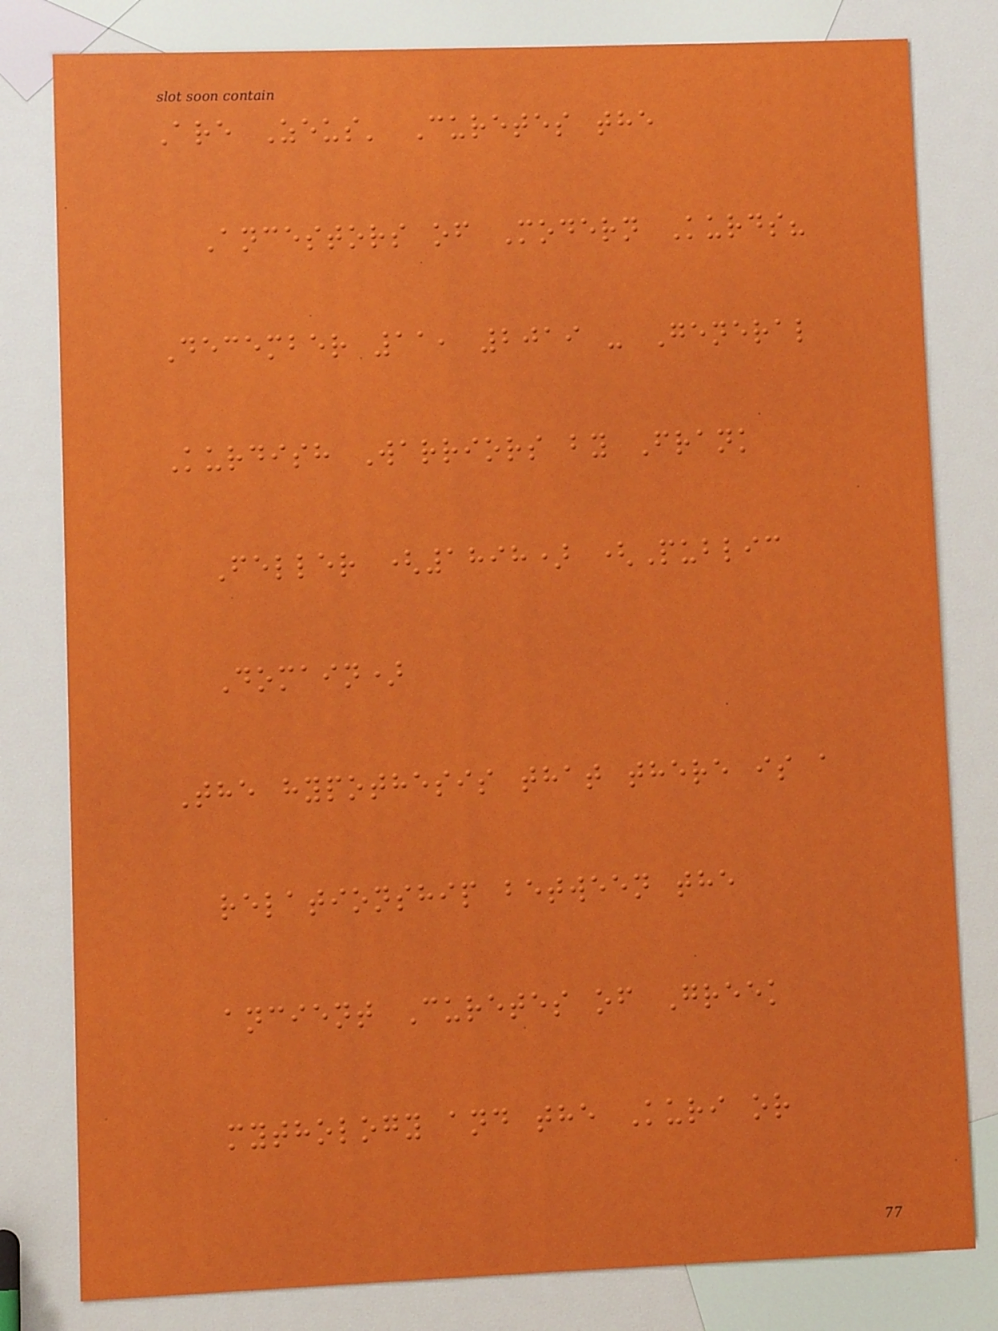Are Zeus' Curetes the
Ancestors of Modern Kurds?
December 11, 2019 - General
Kurdish Warriors by Frank
Feller (1898) (Public
Domain)
The hypothesis that there is a
relationship between the
ancient Curetes of Greek
mythology and the Kuri or
